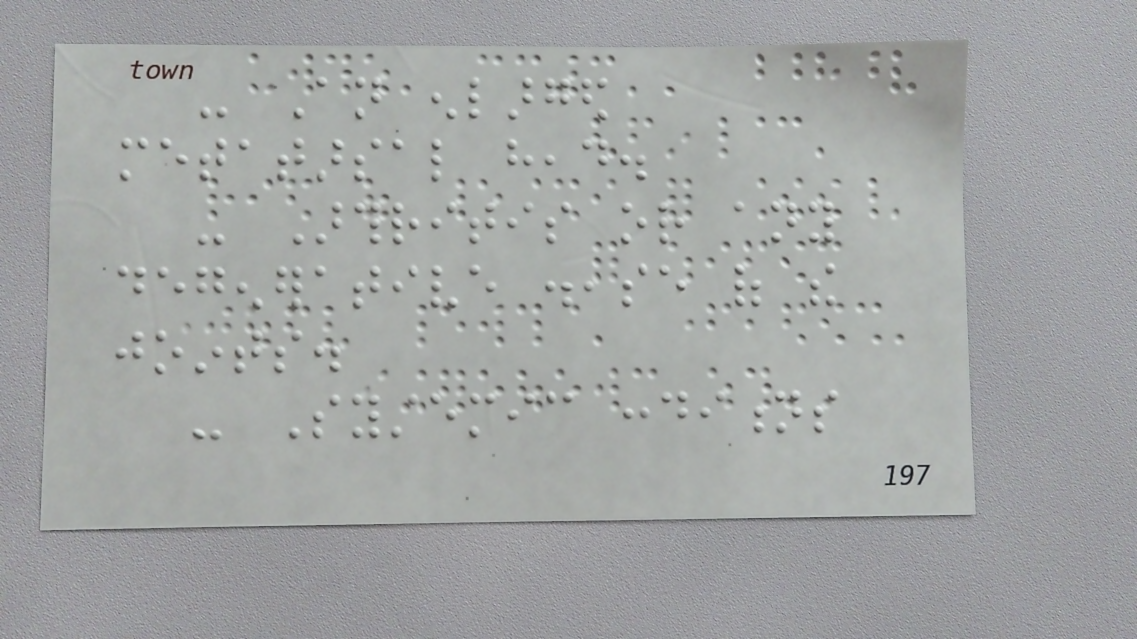- An enlarged
metatarsal head.
- Arthritis or any
degenerative disease of the
joints.
- Systemic conditions
